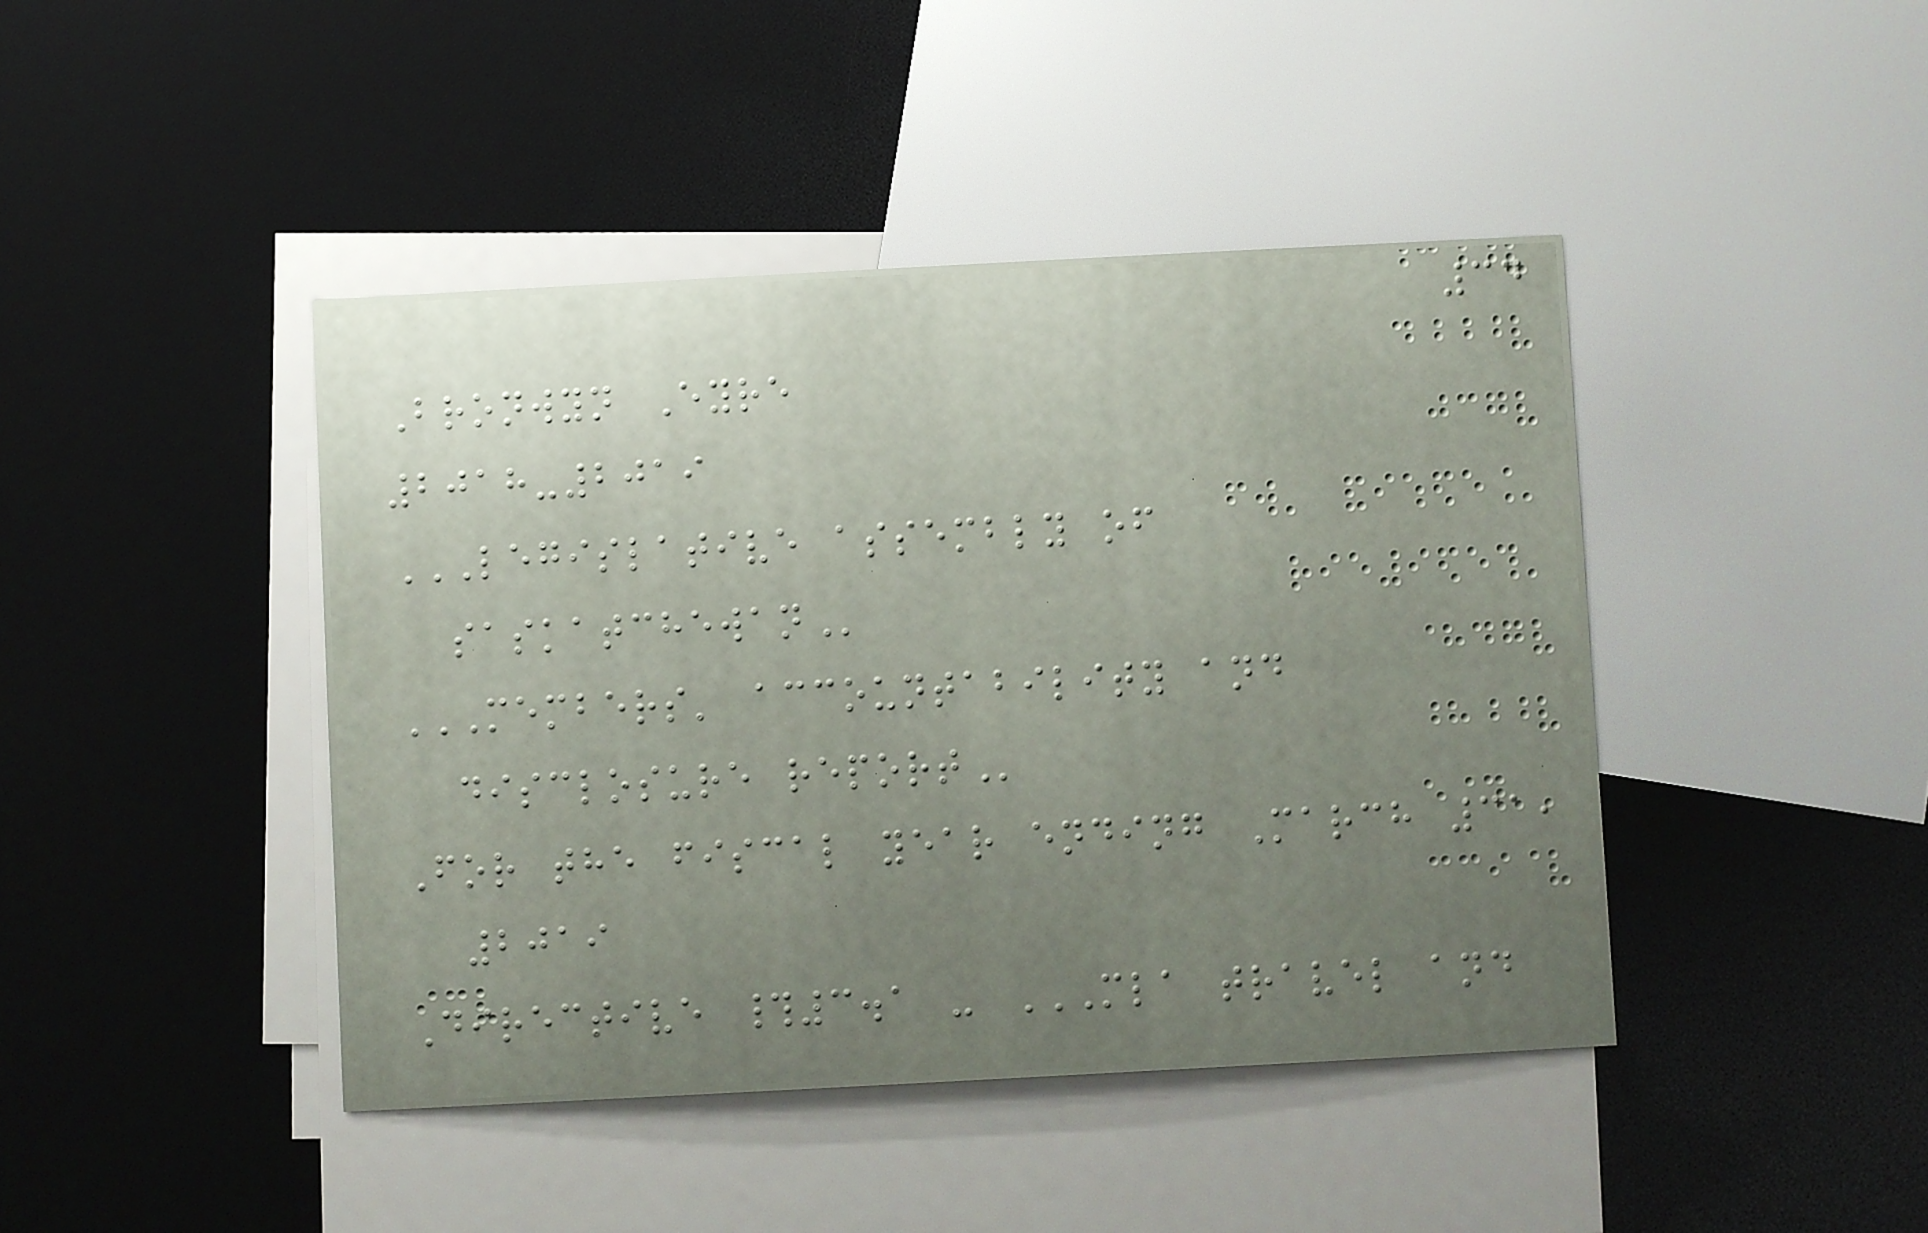34
Bronwyn Eyre
2018-2019
LEGISLATIVE ASSEMBLY OF
SASKATCHEWAN
MEMBERS' ACCOUNTABILITY AND
DISCLOSURE REPORT
For the fiscal year ending March 31,
2019
Directive #3.1 - MLA TRAVEL AND
